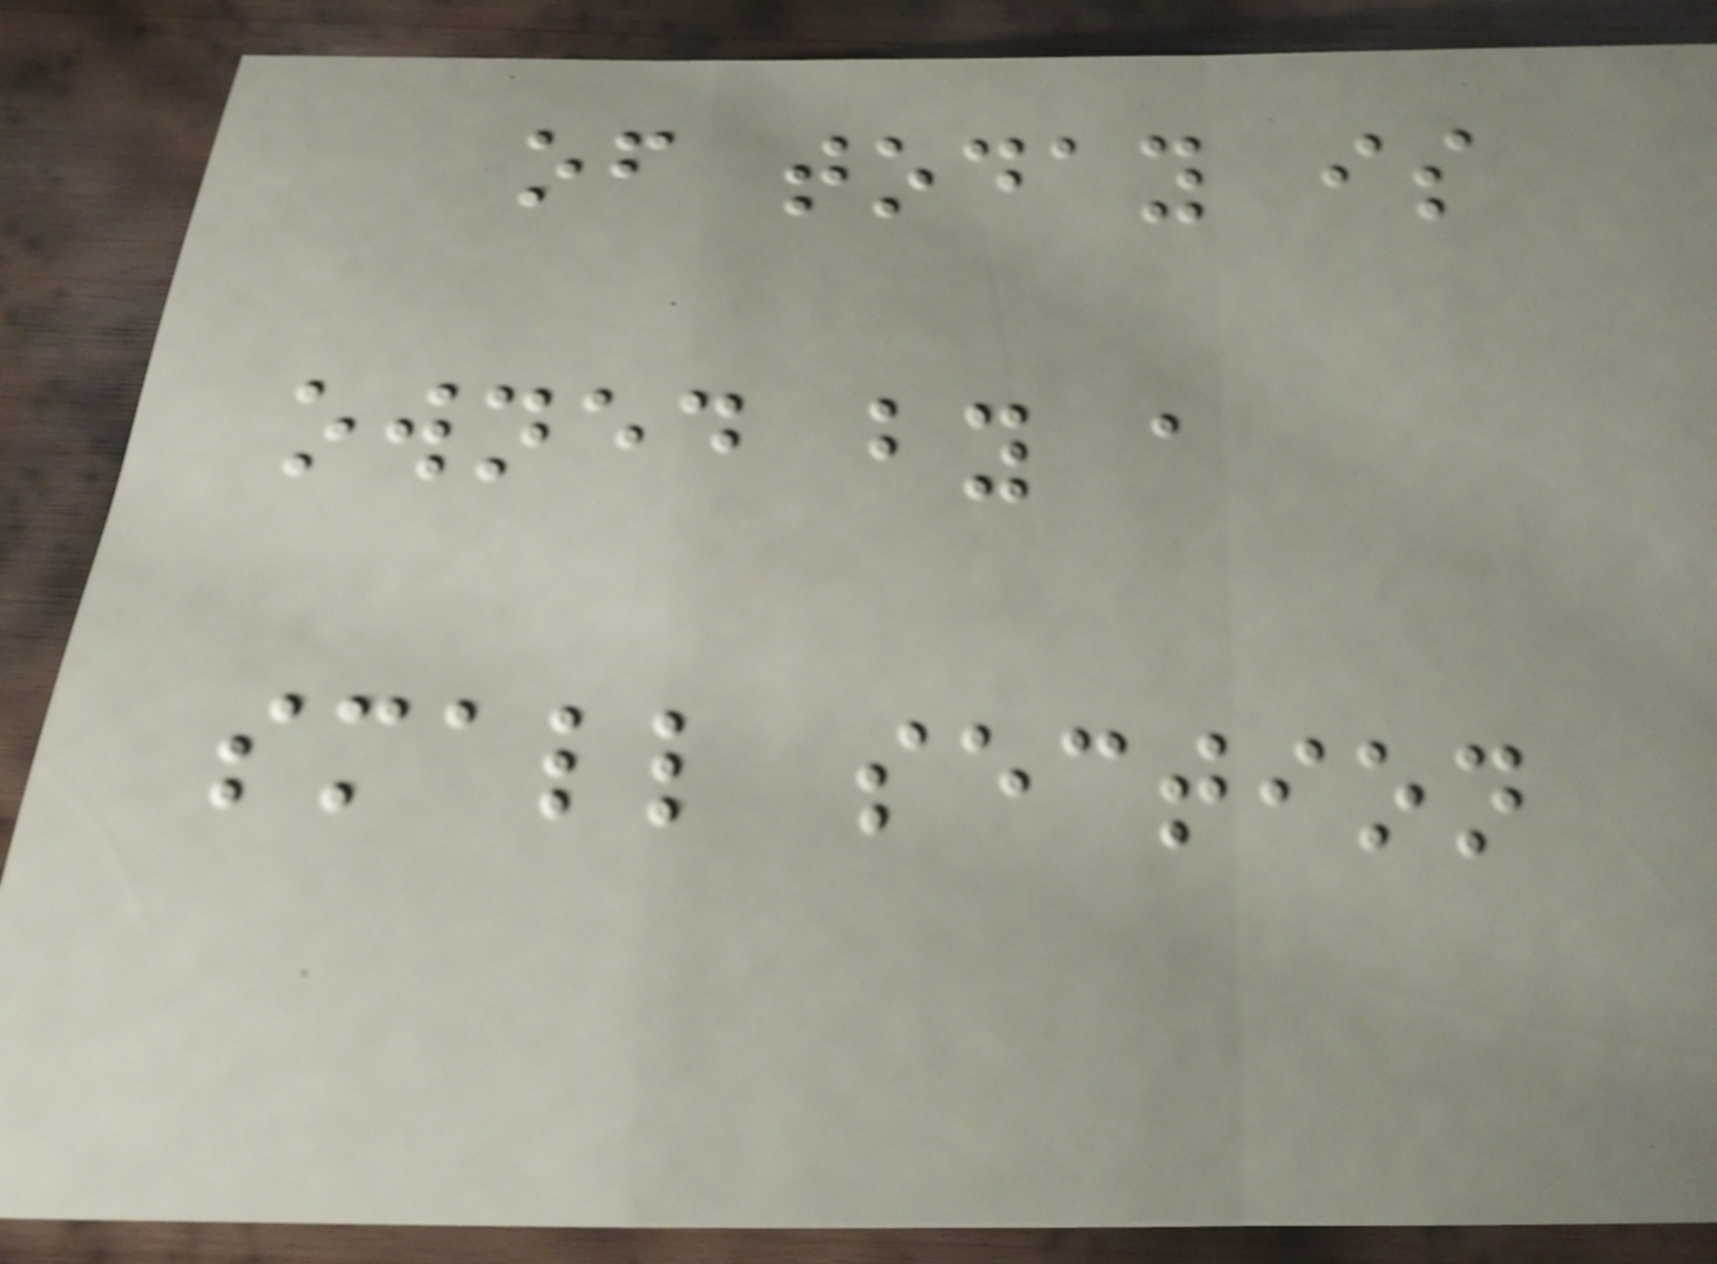of today is
owned by a
small section
